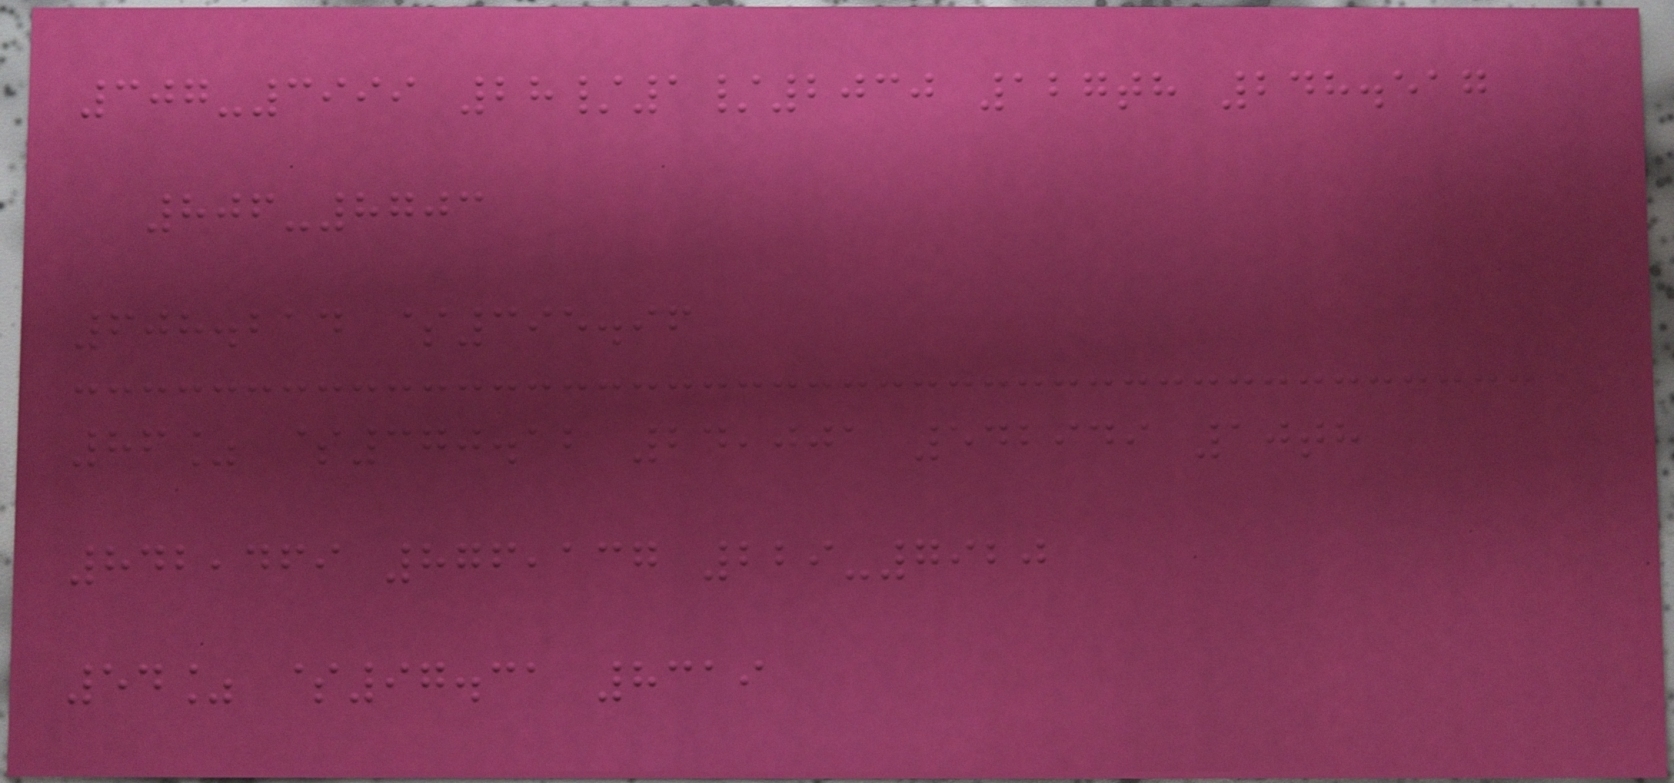307-3999 28/1/2030 127th 248.517
806-8703
608.214 $395.96
86% $370.12 24,001 542949 10th
842,469 876,137 229-7920
54% $97.31 8319
